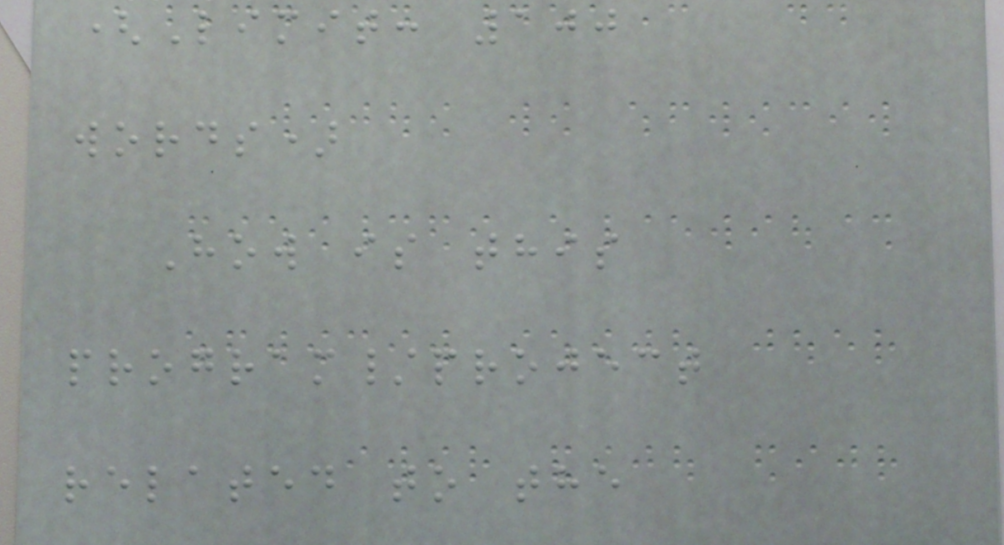(Limit: 100
words)
How is this
program/project
related to the
